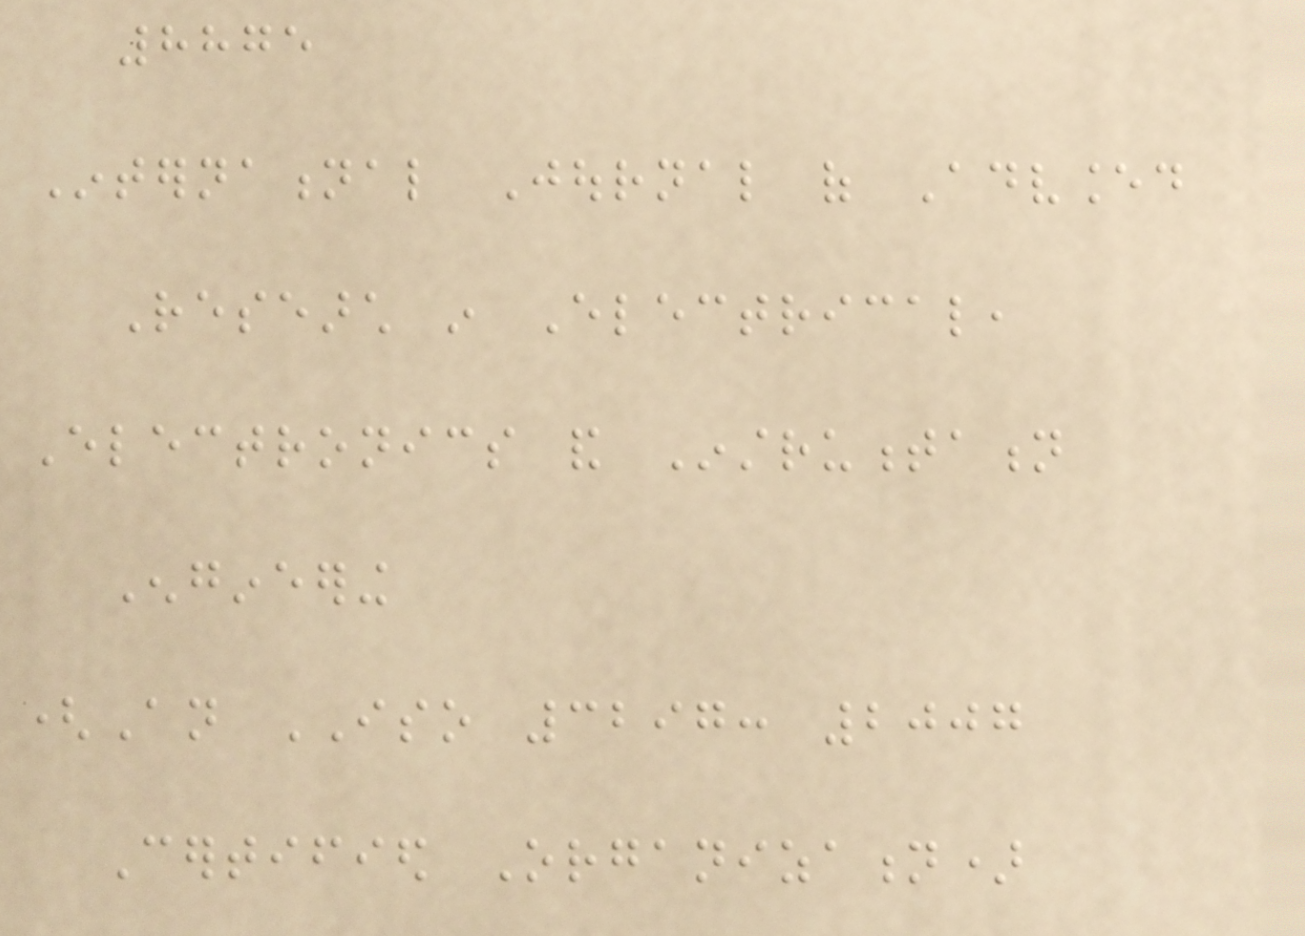8875
International Journal of Advanced
Research in Electrical,
Electronics and Instrumentation
Engineering
(An ISO 3297: 2007
Certified Organization)
